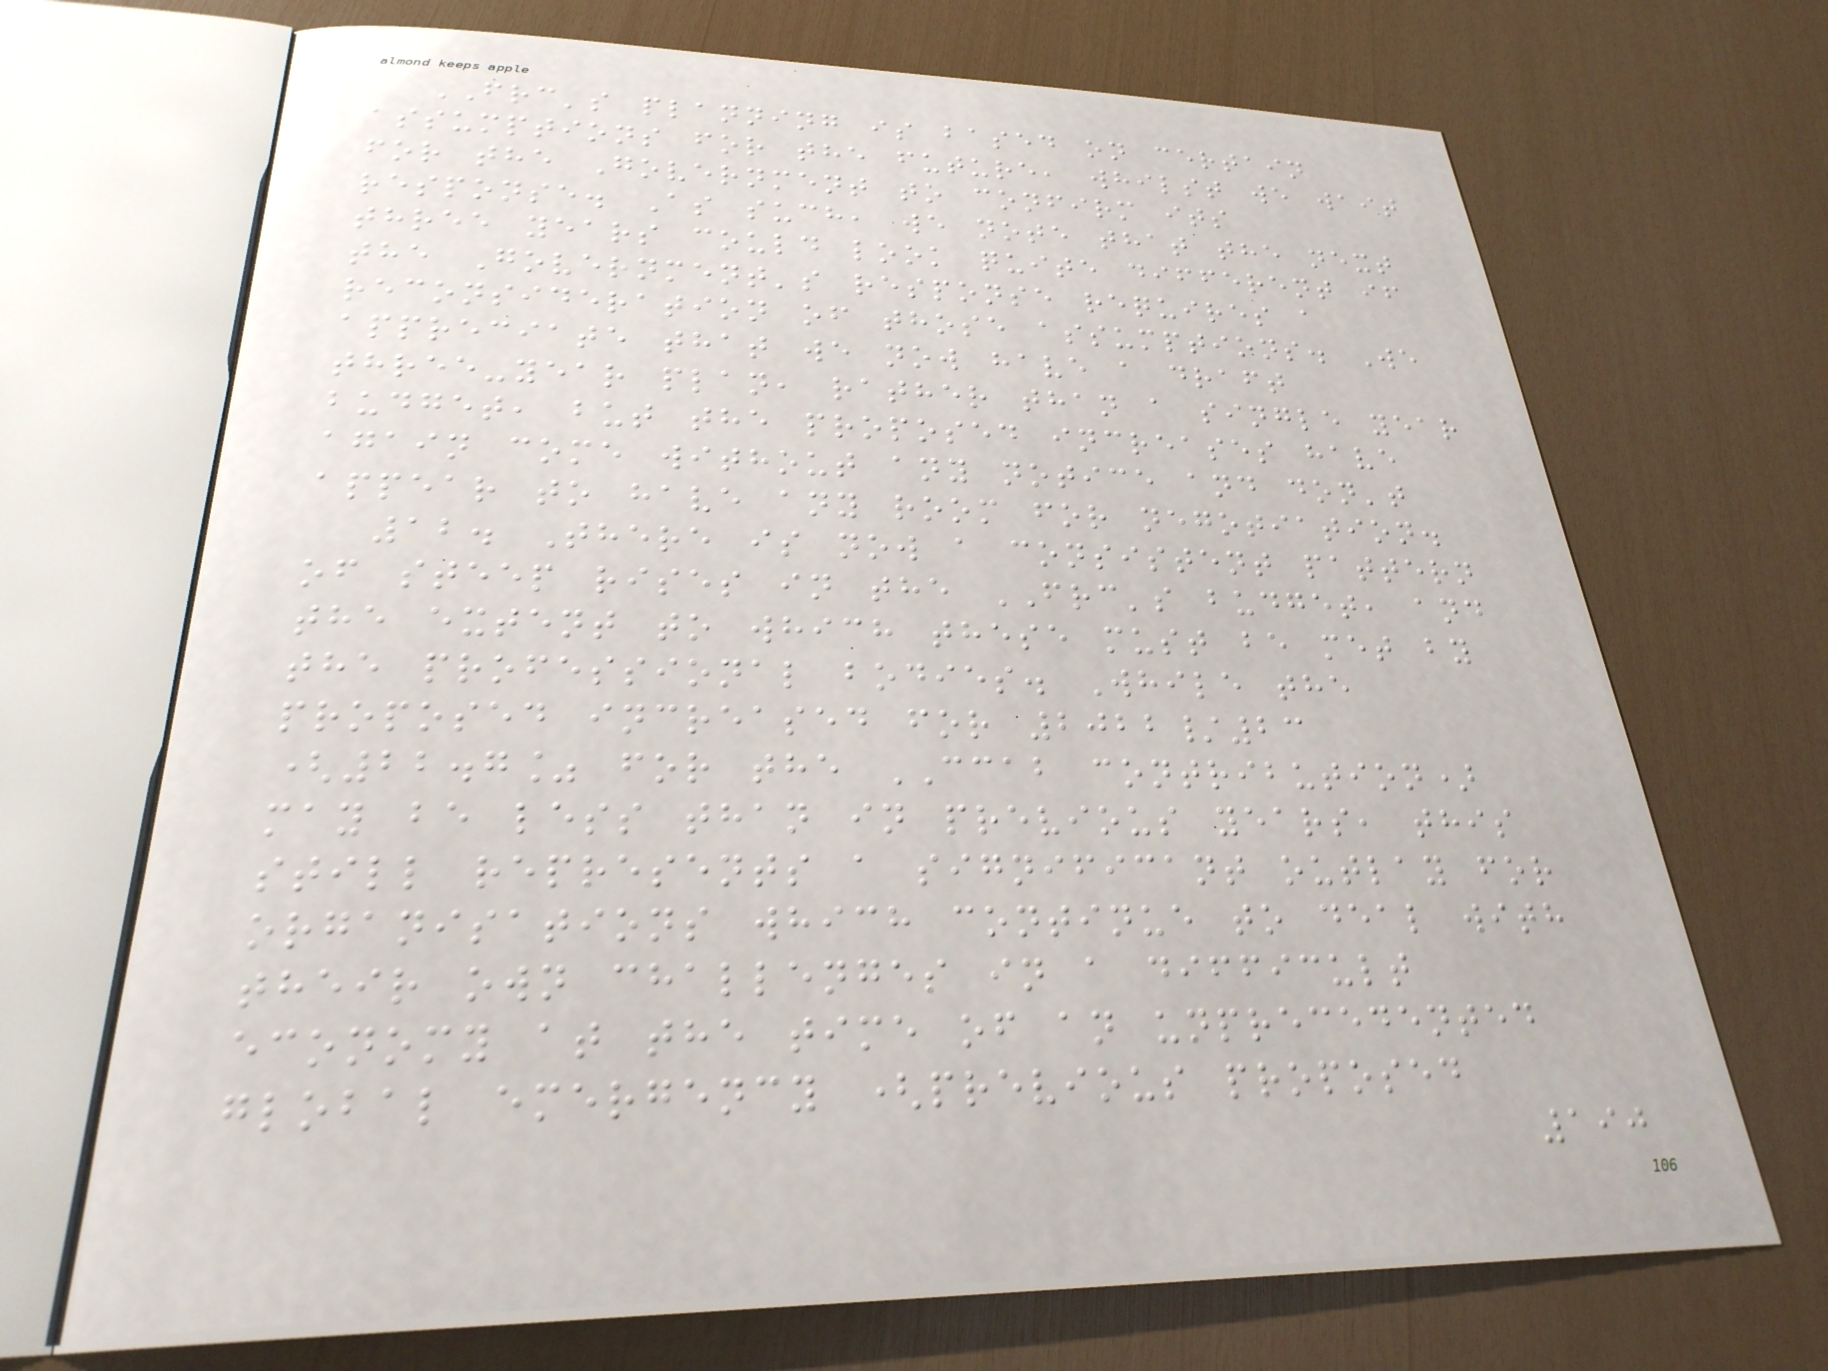FRC's planning is based on certain
assumptions for the future, whilst we wait
for the Government to confirm its
response. As such, we note that the next
three years could look quite different if
the Government's response requires a
reconsideration of those assumptions. We
appreciate that we now have a draft
three-year plan, rather than a single year
budget, but the proposed increases have
again come without any notice and don't
appear to have any room for negotiation.
12. There is now a consistent pattern
of steep rises in the FRC's budget, and
the extent to which these must be met by
the professional bodies. While the
proposed increased for 2022/23
(22.7% for the CCAB contribution)
may be less than in previous years, this
still represents a significant outlay for
organisations which continue to deal with
their own challenges in a difficult
economy at the time of an unprecedented
global emergency (previous proposed
190
